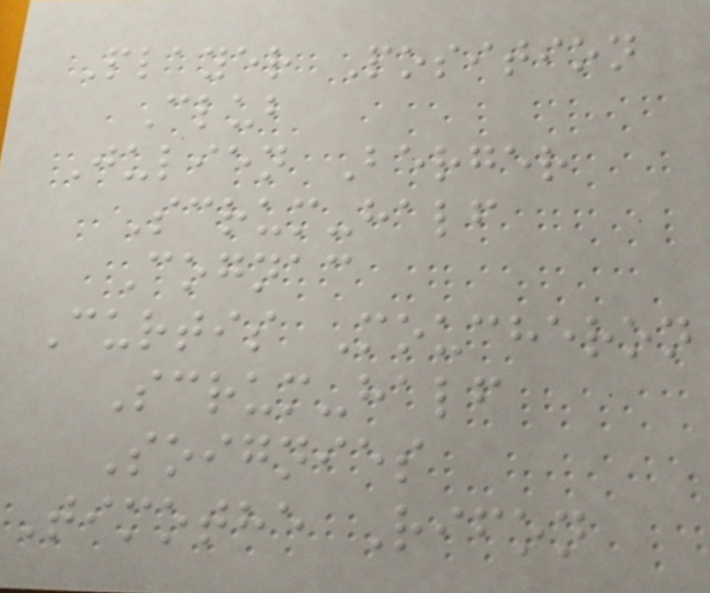Player Position
Club
Julien Berger
Scrum-half
Cognac
Curtis Moucheron
Scrum-half
Soignies
Timothe Rifon
